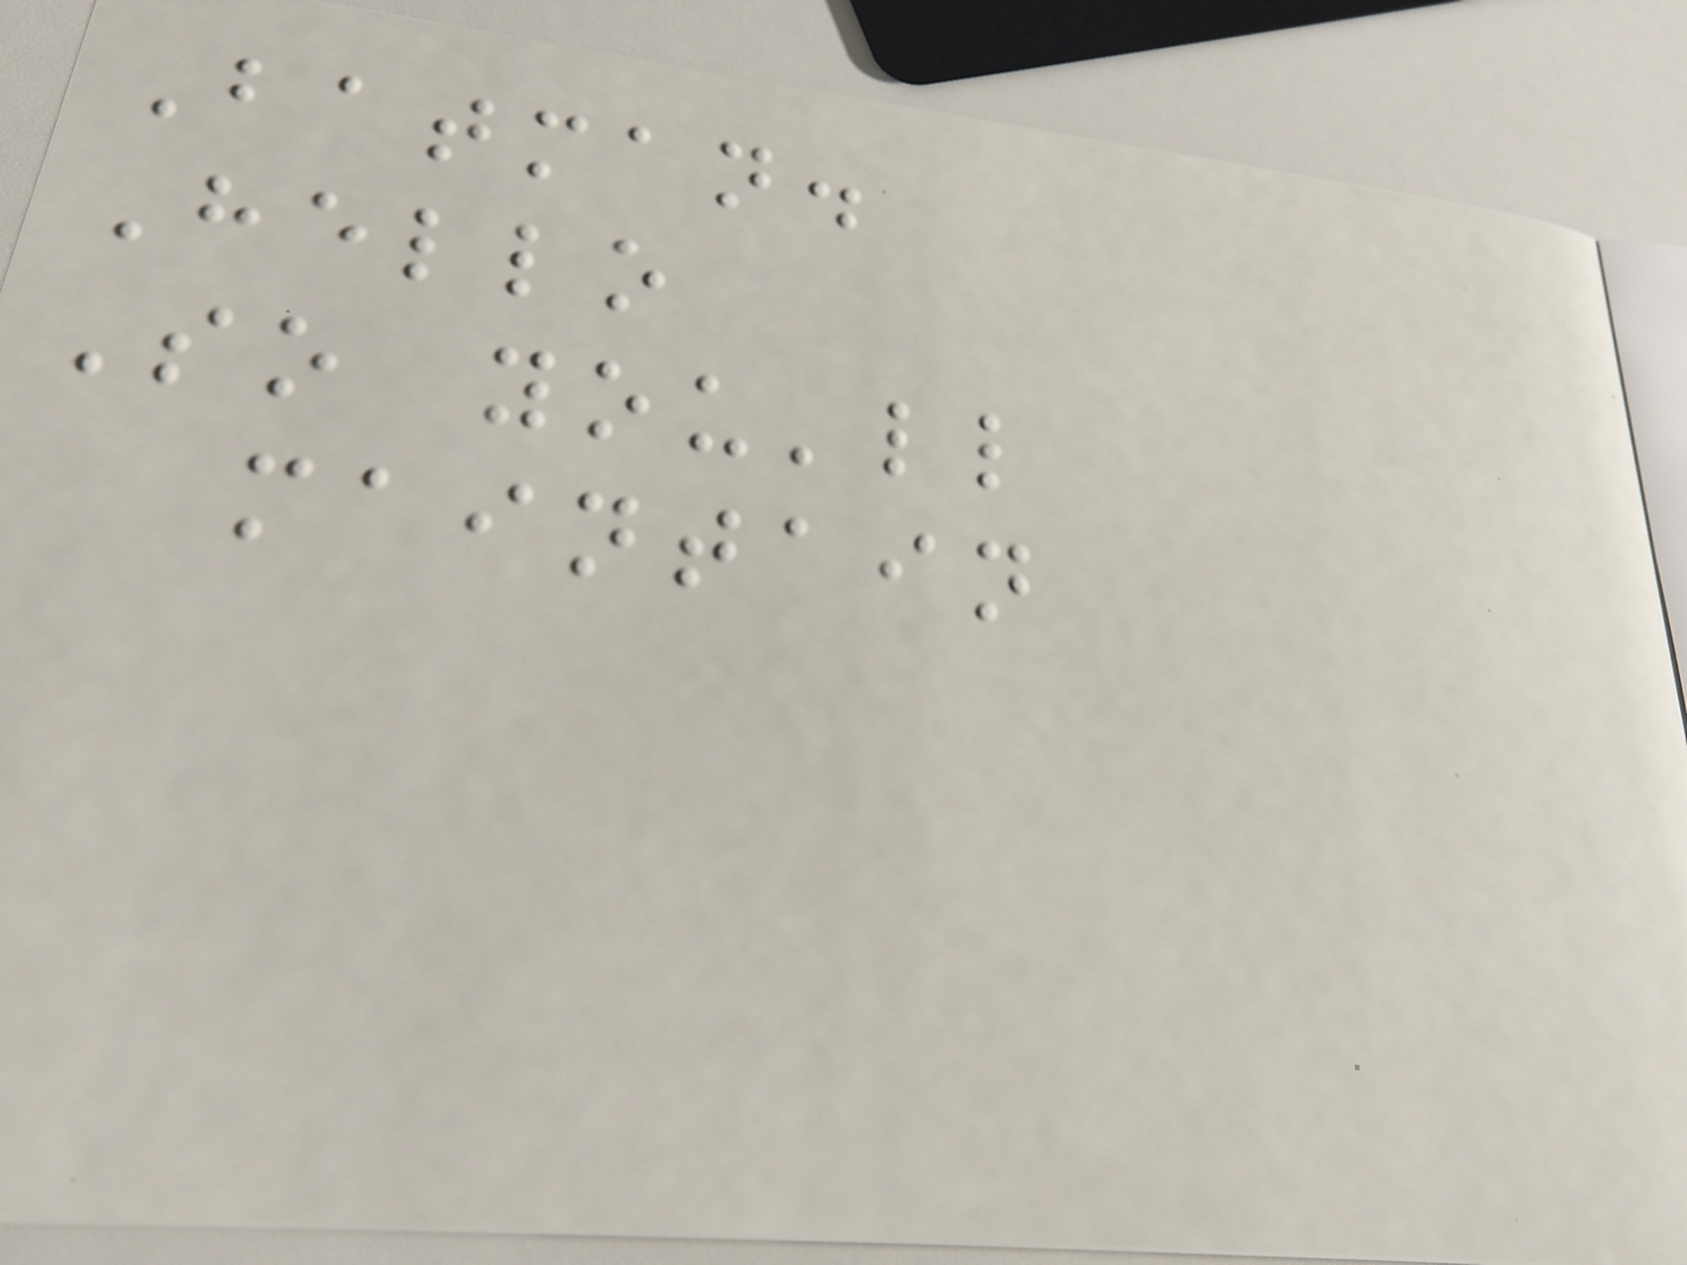Batman.
Hello
So you'll
maintain
